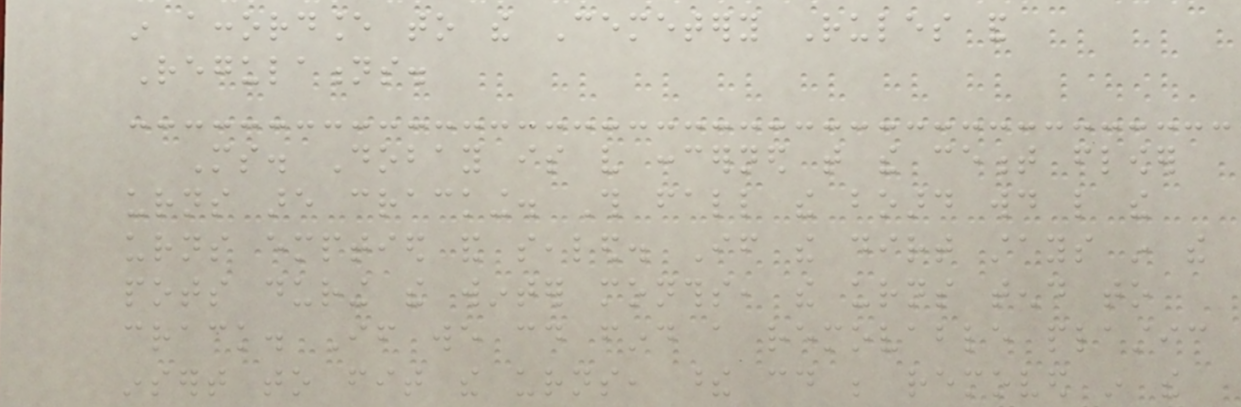in accordance to the Cemetery Rules and
Regulations.
Ms. Dobay is very concerned that the cement flower
urns are cracking. This fall the board would like the
urns emptied and sealed. If the dirt stays in the
pots during the winter months, the urns tend to
crack. If we could find a removable plastic
insert to fit the urns, these could be removed in the
